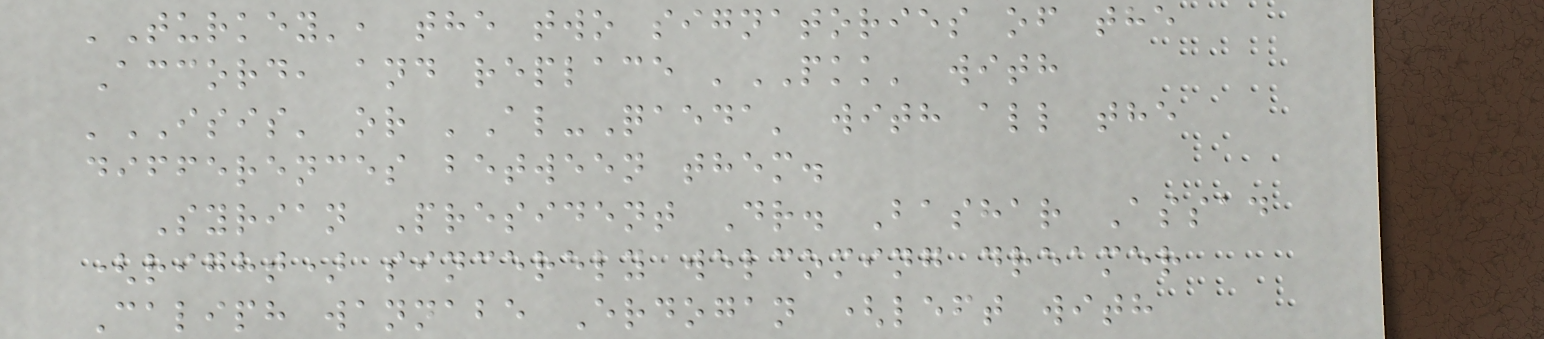'Turkey', the two signatories of the
Accord, and replace 'PKK' with
'ISIS' or 'Al-Qaeda' with all the
differences between them.
Syrian President Dr. Bashar Assad
(right) sincerely welcoming dreamer
Caliph wannabe Erdogan (left with
